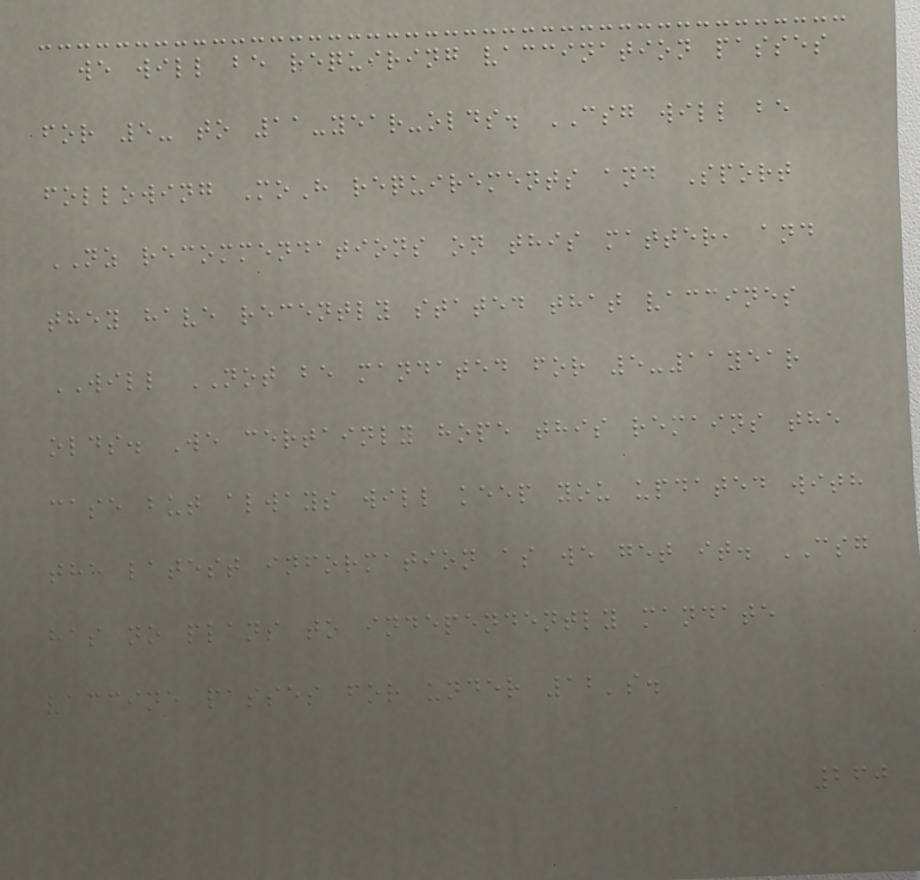we will be requiring vaccination passes
for 5- to 11-year-olds. CSG will be
following MoH requirements and Sport
NZ recommendations on this matter, and
they have recently stated that vaccines
WILL NOT be mandated for 5-11year
olds. We certainly hope this remains the
case but always will keep you updated with
the latest information as we get it. CSG
has no plans to independently mandate
vaccine passes for under 12's.
260
